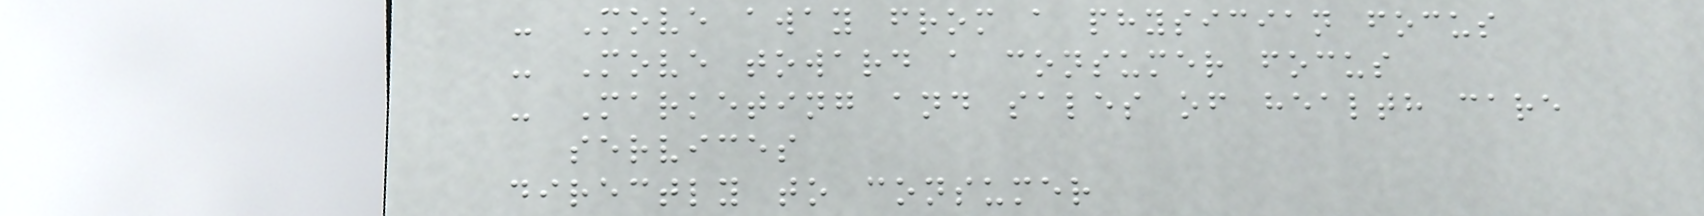- Move away from a physician focus
- Move toward a consumer focus
- Marketing and sales of health care
services
directly to consumer
